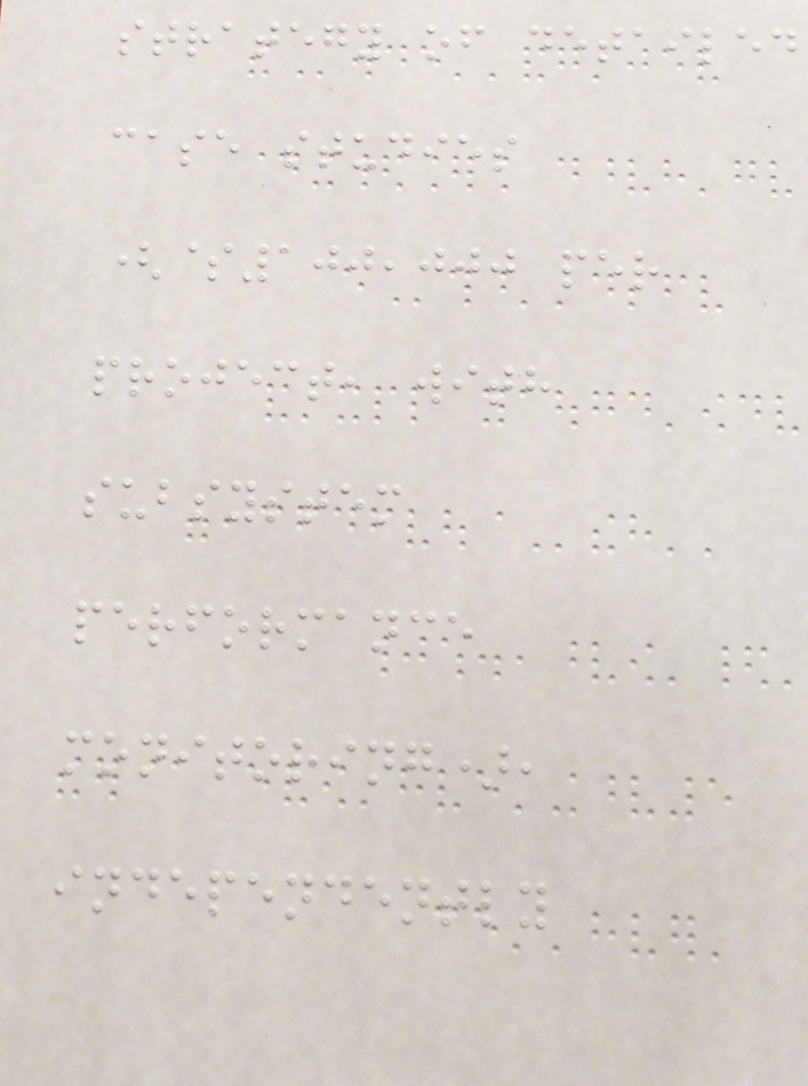strategy of detailed
case studies
($100,000 per
project, with
subsystem
performance
monitoring),
independently
